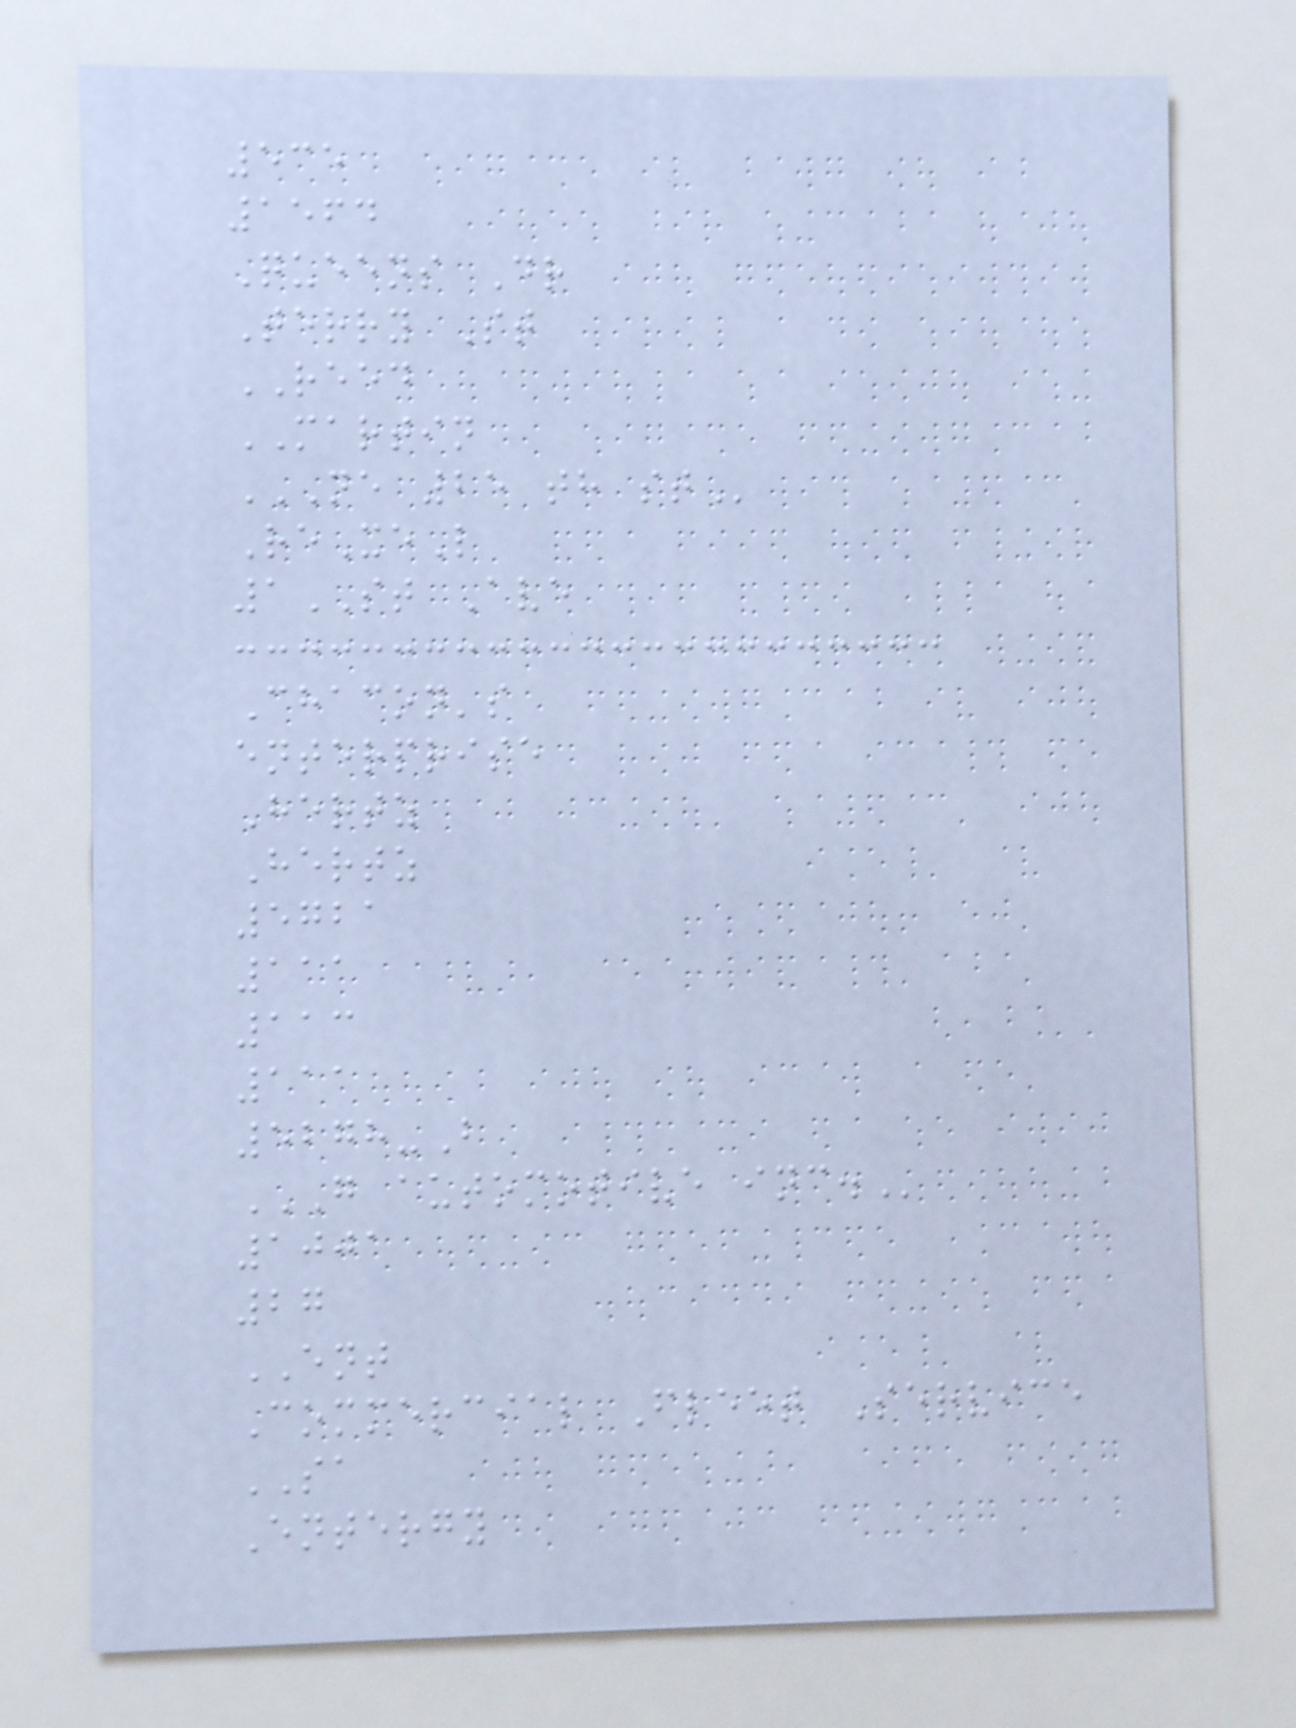535
1564
Queens Dr
Terry St
REED
MARTIN
NE 25 TH ST
ReXeL
1ST Ave
Chacon's
enterprise
Hertz
Hertz
5721
111
113
111
5278-B
G AUTOMOTIVE INC.
1001
27
ENT
Commercial Fleet Service
SA
Entergy
